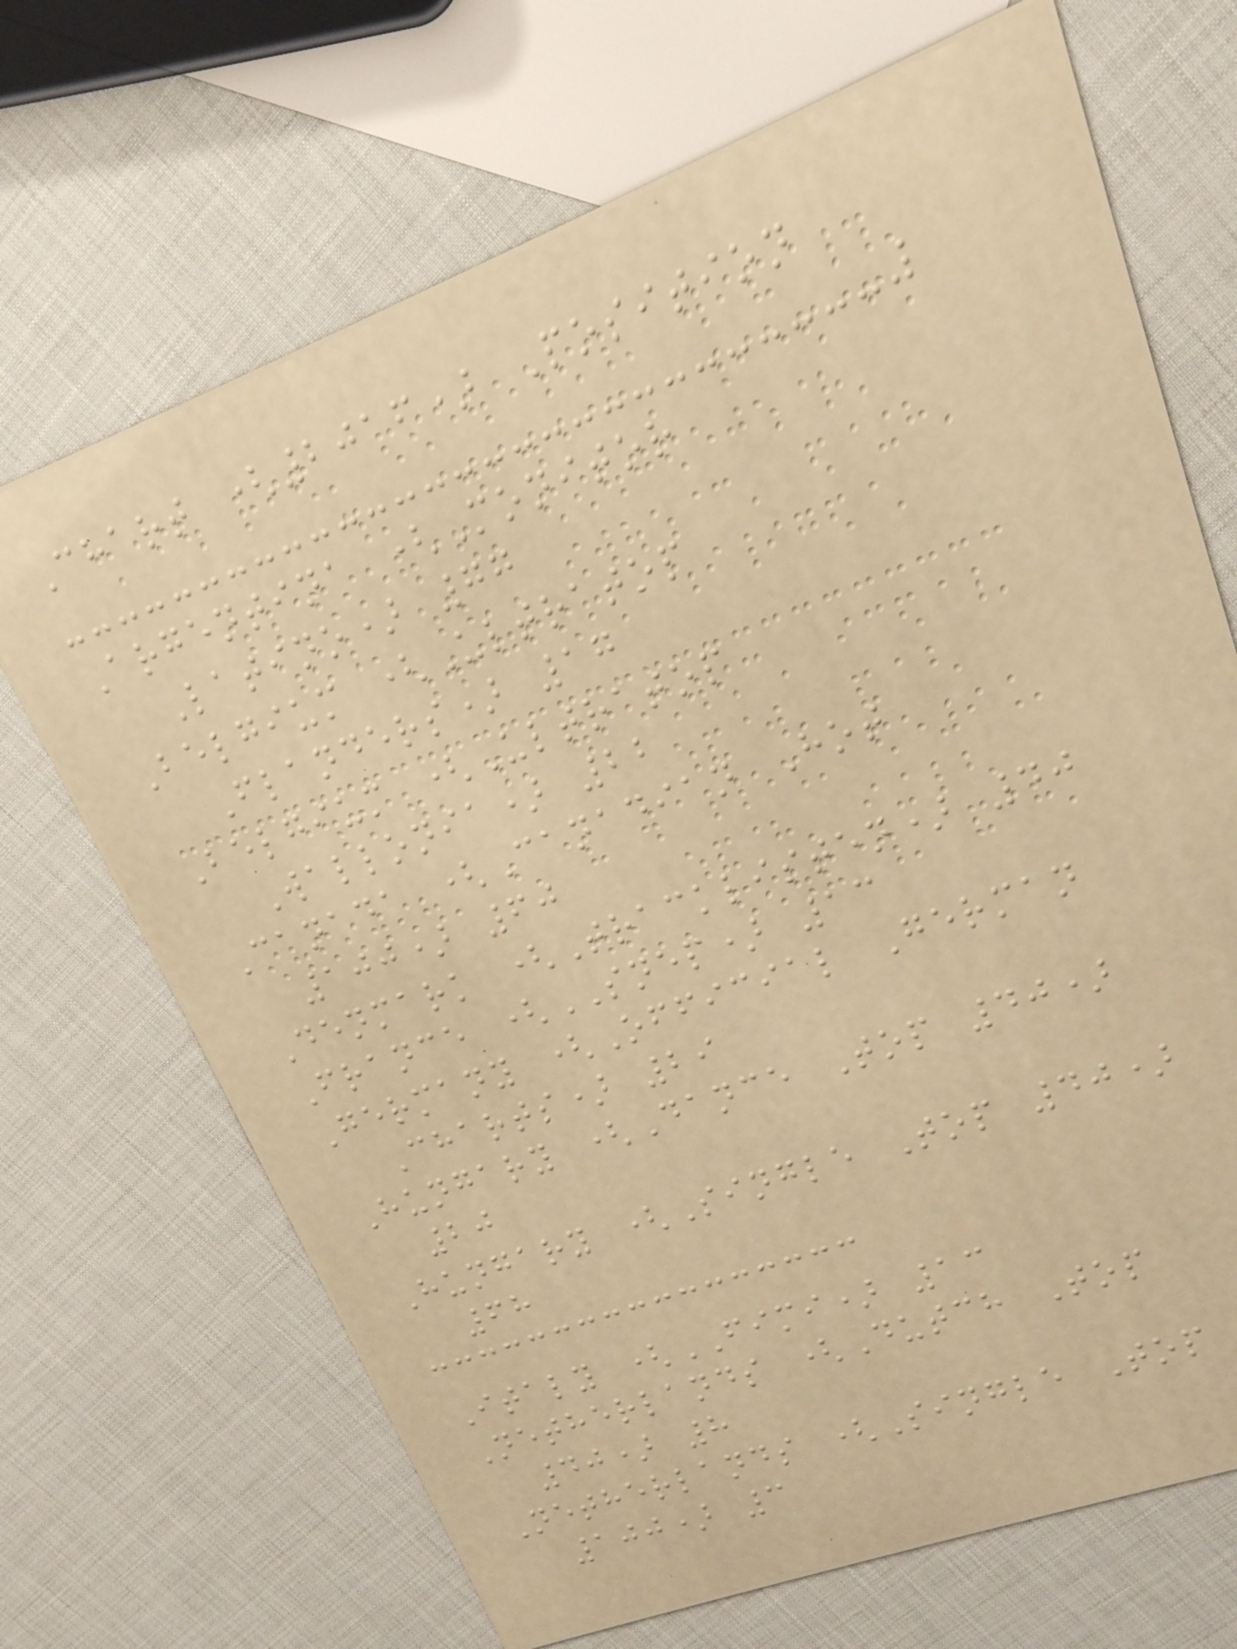Chart (2016) Position
Argentina (Monitor
Latino) 77
Belgium (Ultratop
Flanders) 17
Belgium (Ultratop
Wallonia) 22
Canada (Canadian Hot
100) 60
Denmark (Tracklisten) 40
France (SNEP) 13
Germany (Official German
Charts) 29
Hungary (Dance Top 40)
20
Hungary (Single Top 40)
68
Italy (FIMI) 13
Netherlands (Dutch Top
40) 8
Netherlands (Single Top
100) 3
